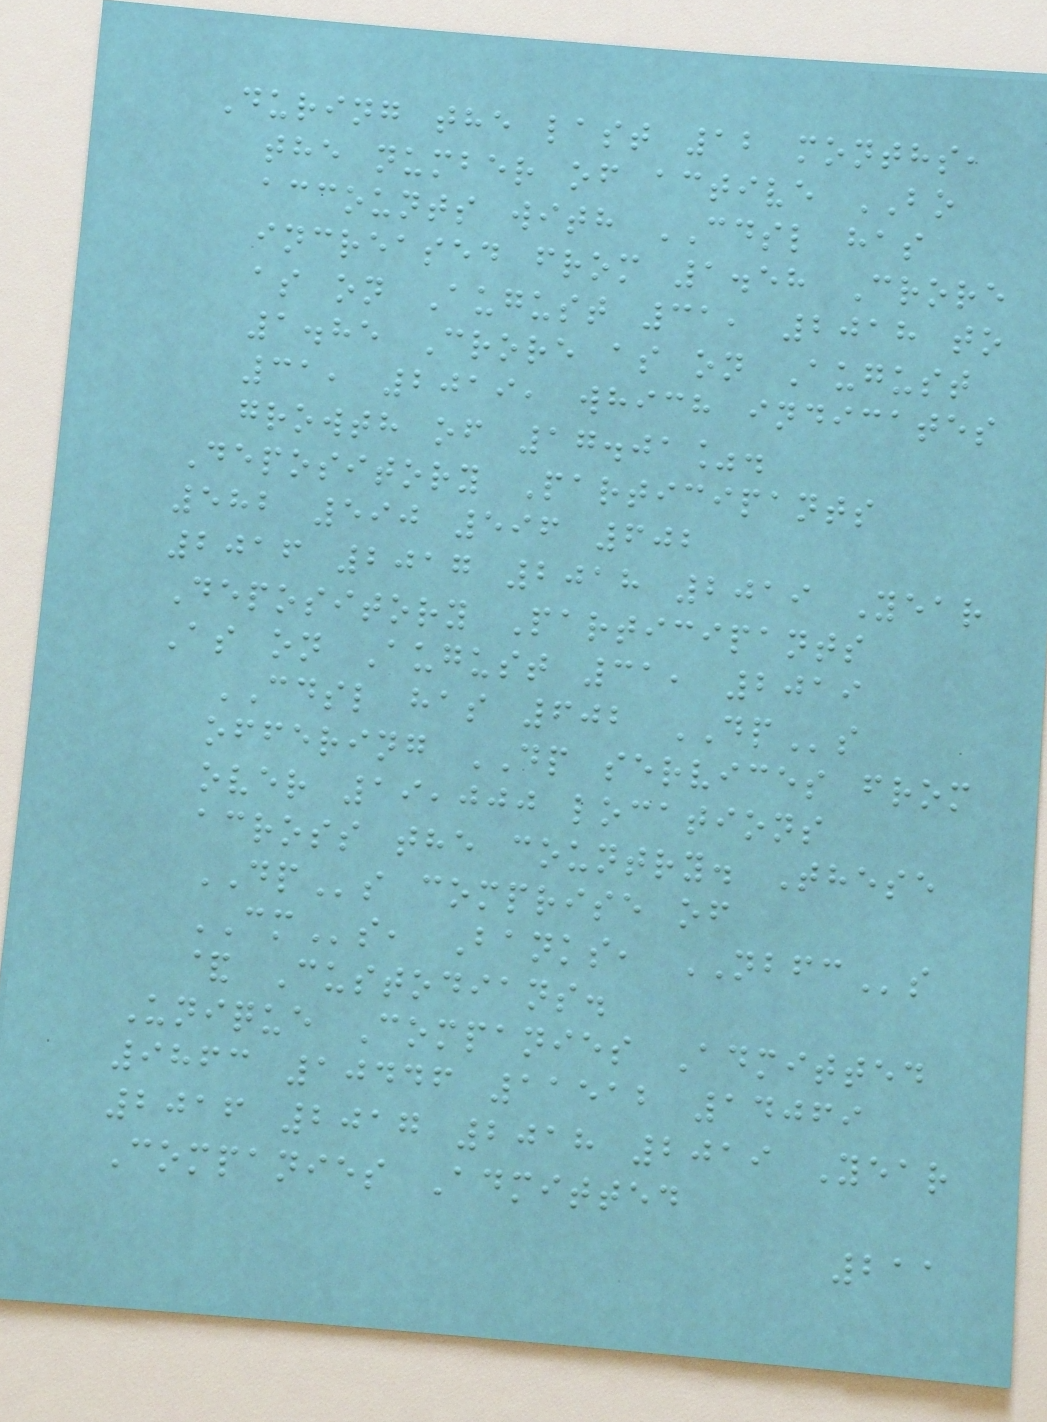During the last 12 months,
the number of active BO
accounts with CDSL has
increased from 1.58 Crore
as on August 31, 2018 to
1.85 Crore as on August
31, 2019, which indicates
growth of 17.01%.
Depository Participants
582 590 596 602
2016 2017 2018 2019 Year
Depository Participants
As on August 31, 2019
CDSL has 602 DPs
offering DP services from
over 19,000 locations
across the country. These
DPs comprise of
CMs, Banks, NBFCs
& Custodians.
Unique Companies Admitted
9863 10446 11512 14069
2016 2017 2018 2019 Year
Companies Admitted
211
